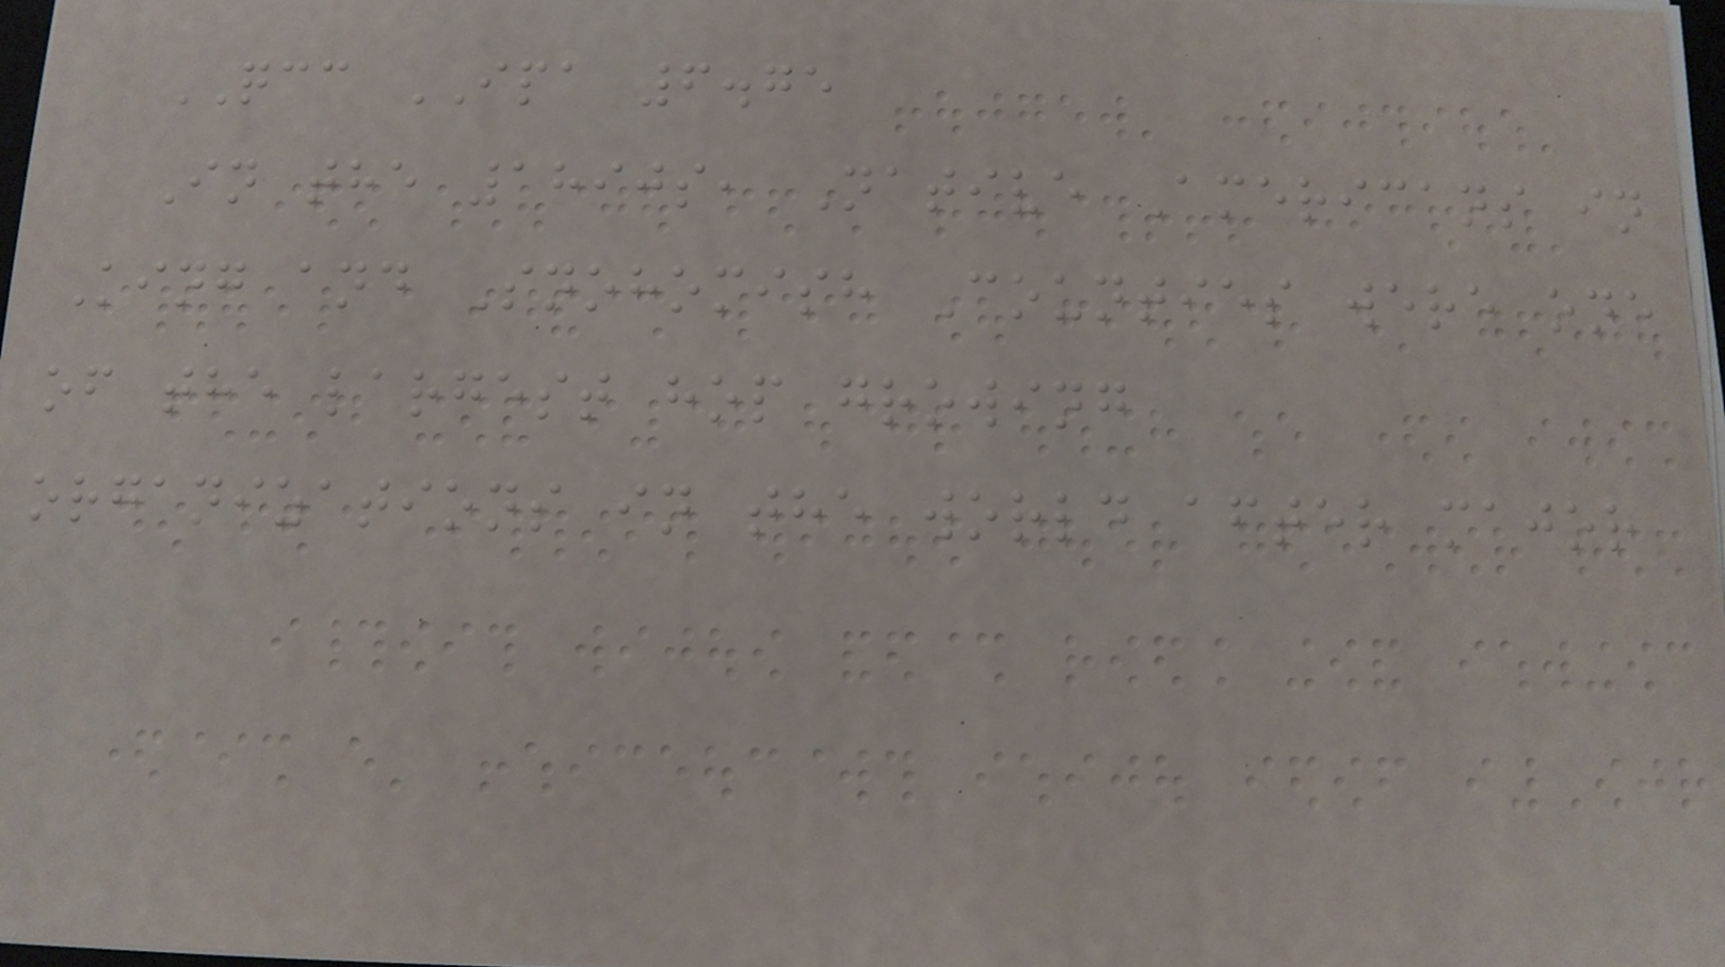QCC IPA 6.75
In the 1890s, Native Americans in
King and Snohomish Counties were one
of the largest hop growing
organizations in the world after major
